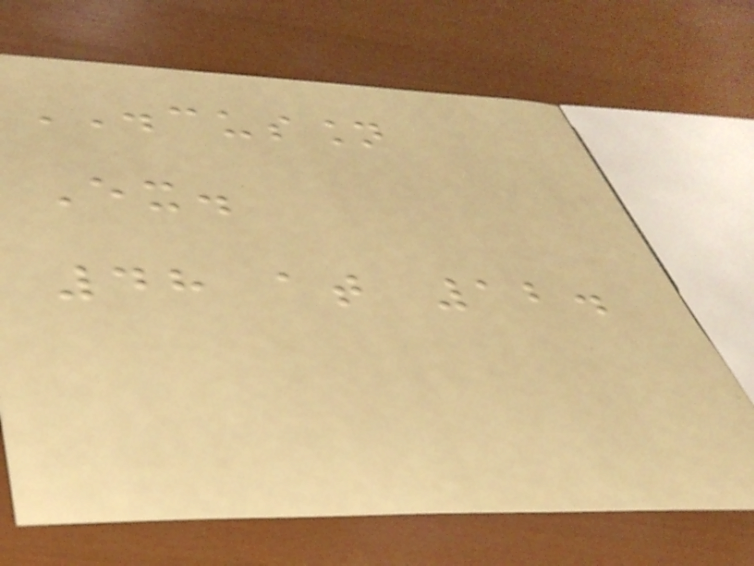DISCUSSION
Ex.
48 at 12.
